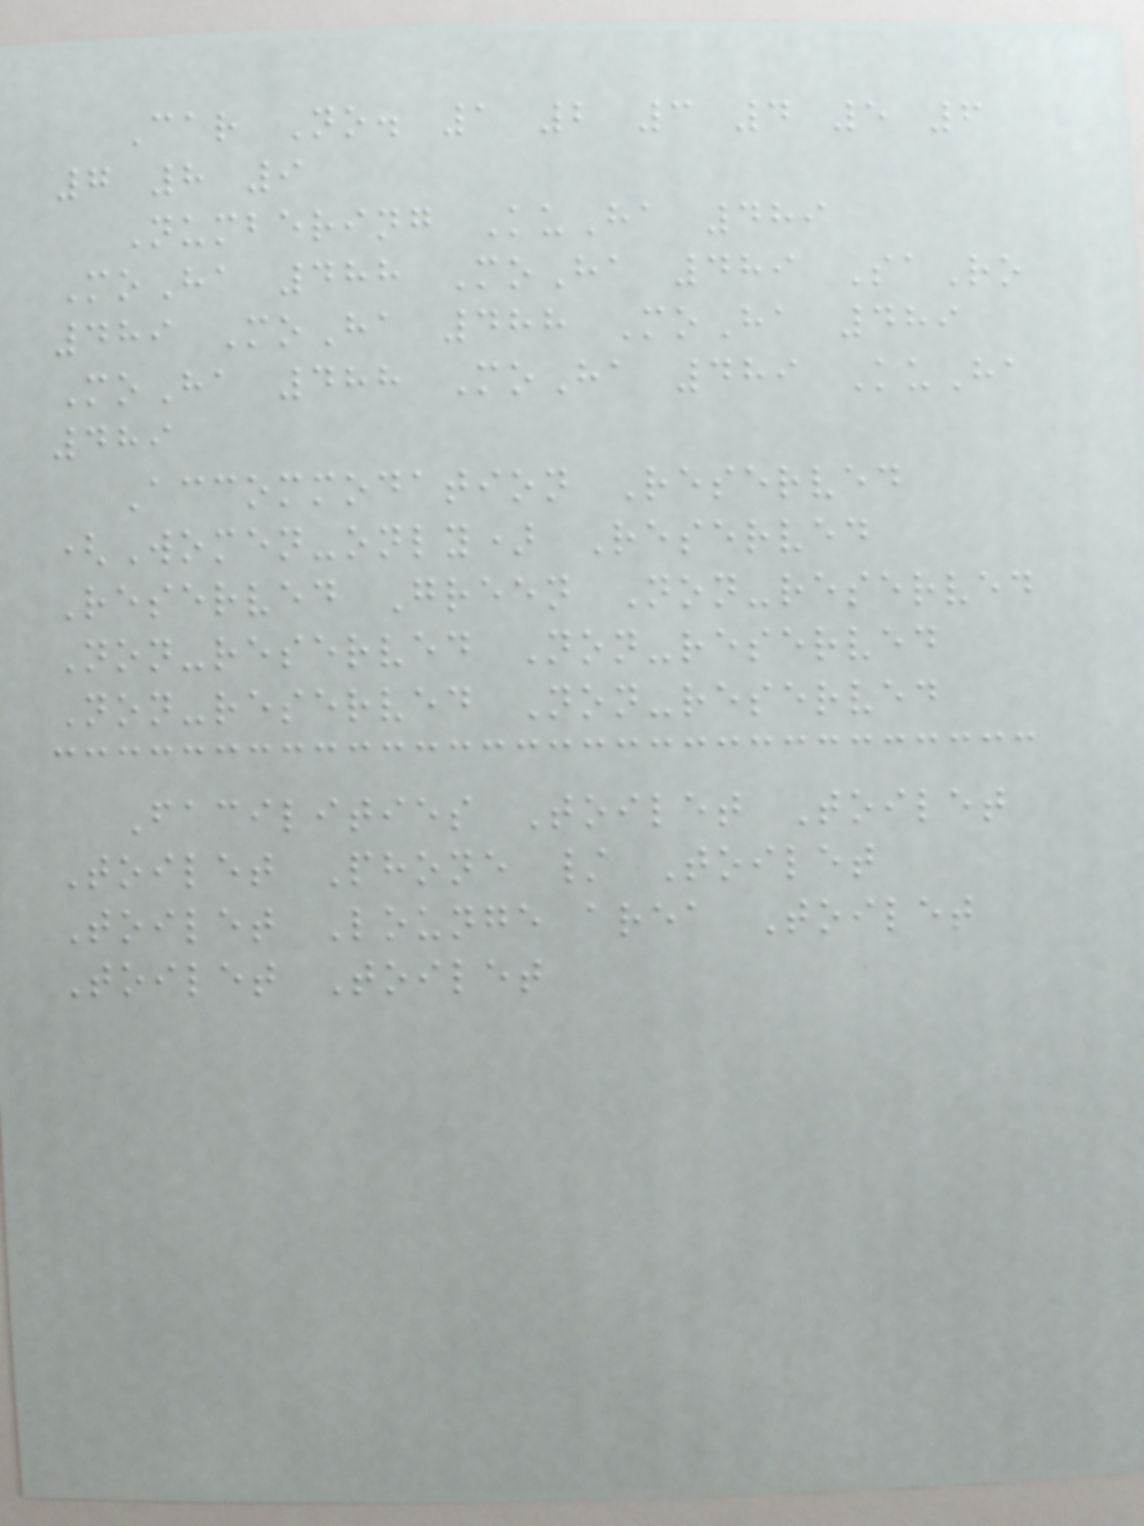Car No. 1 2 3 4 5 6
7 8 9
Numbering KuHa 489
MoHa 488 MoHa 489 SaRo
489 MoHa 488 MoHa 489
MoHa 488 MoHa 489 KuHa
489
Accommodation Reserved
(Women-only) Reserved
Reserved Green Non-reserved
Non-reserved Non-reserved
Non-reserved Non-reserved
Facilities Toilet Toilet
Toilet Phone / Toilet
Toilet Lounge area Toilet
Toilet Toilet
